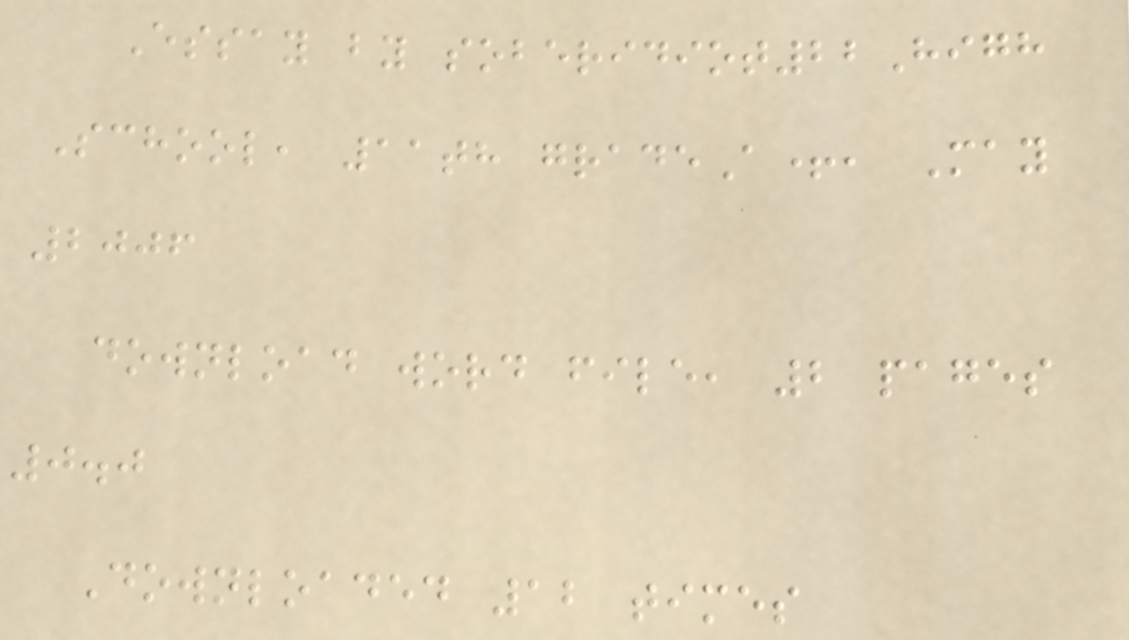Essay by soberidiot22High
School, 11th gradeA+, May
2006
download word file, 2 pages
0.0
Downloaded 12 times
